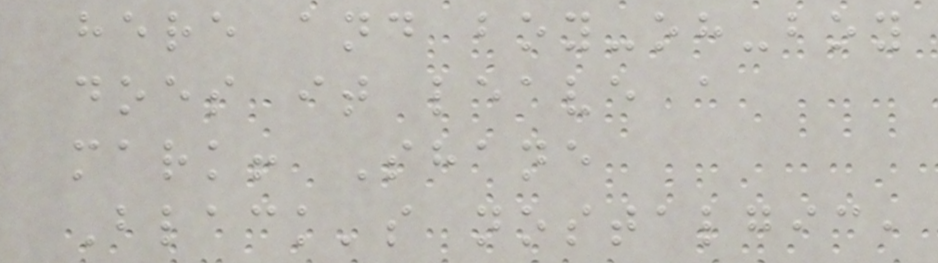here and boy-oh-boy
does it leave a
mark! Shane
Black's nostalgic,
